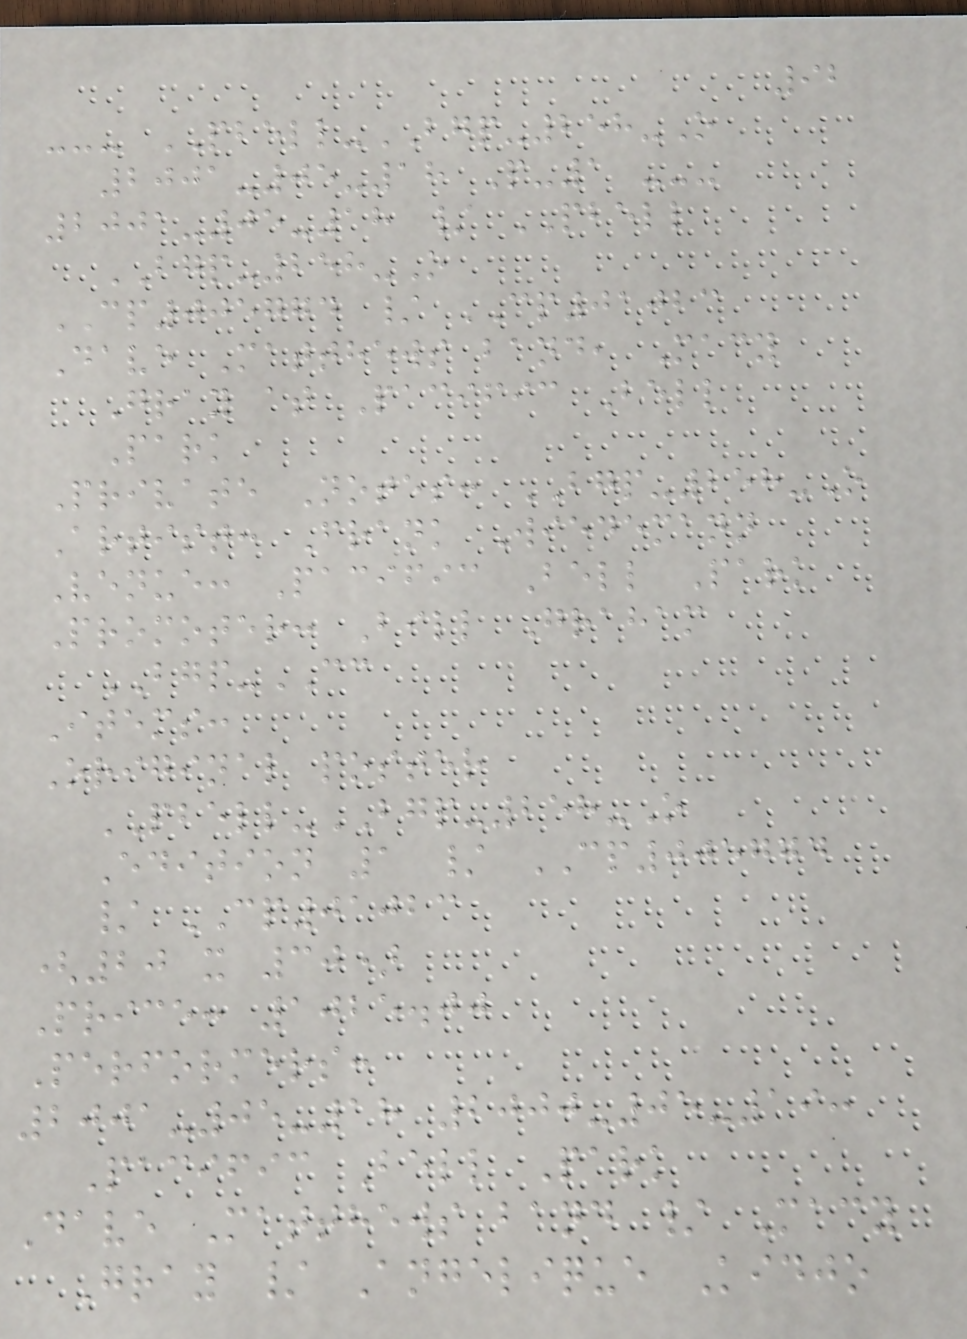92
--- PBELL-BGP-258-O
2001-05-18 P-1 ---
2001-05-18 / PBELL
BGP-258-O
CP005774 / CP01023
Dave Matthews band, Macy
Gray at Pacific Bell
Park
Private Notes: BGP-258-O
Artist: Frank Wiedemann
Venue: Pacific Bell Park
Promoter: Bill Graham
BGP-CC
Items:
Original poster
PBELL-BGP-258-O
Edition 1 / CP005774
/ CP01023
(20 x 30)
Price: 1025.00
Performers:
2001-05-18 2000-05-19:
Pacific Bell Park
Dave Matthews band / Macy
Gray / Angelique Kidjo
